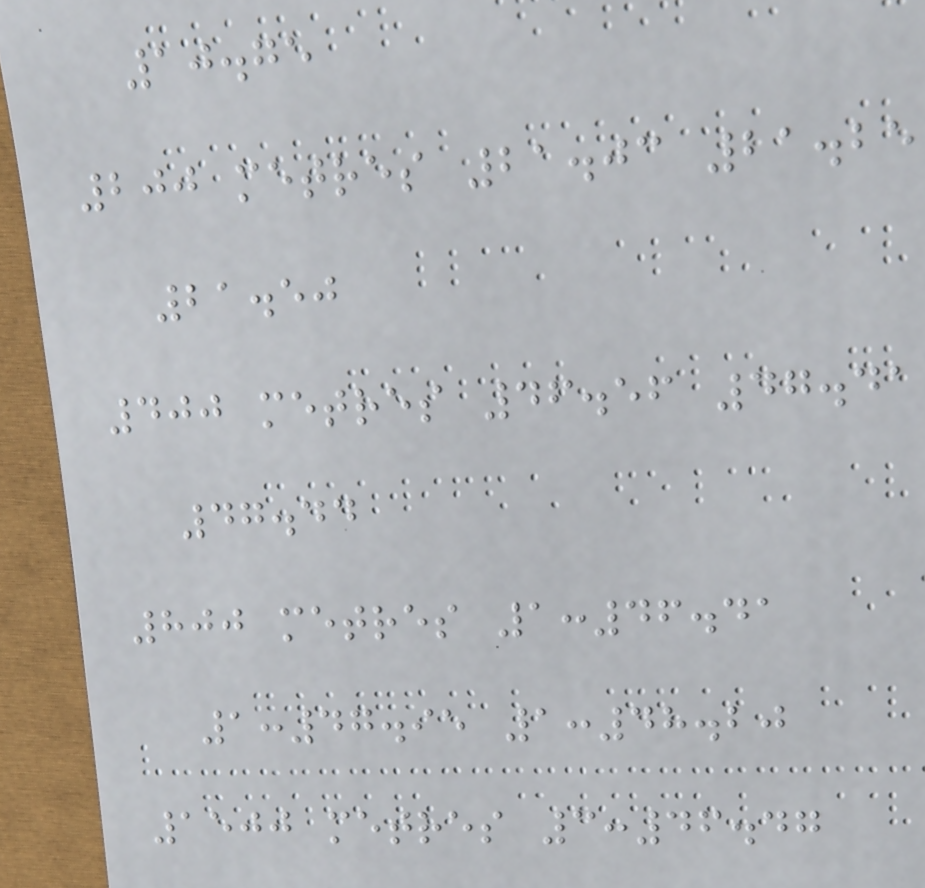10.75
200 metres 21.03 21.25
21.50
400 metres 46.56 47.41
47.44
800 metres 1:46.41
1:47.95 1:48.20
1500 metres 3:46.47
